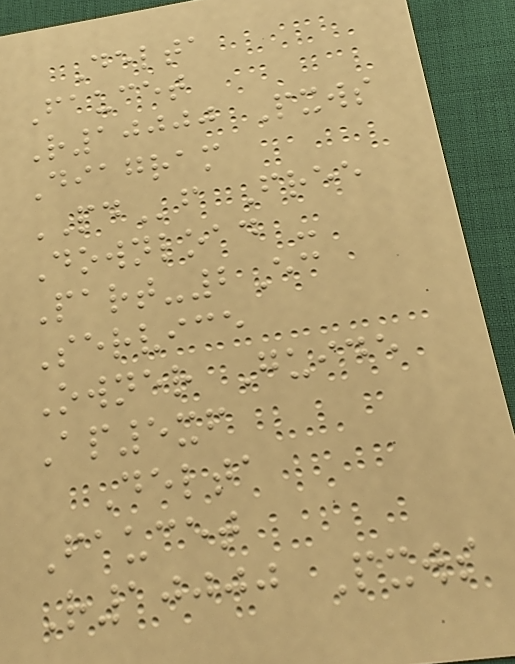Delta
Faucet
R10000 Pxws
Diagram
PDf Free
Download -
Part-2Ec
Service
Owner Guide
Ap5xf
Delta
Faucet
R10000 Pxws
